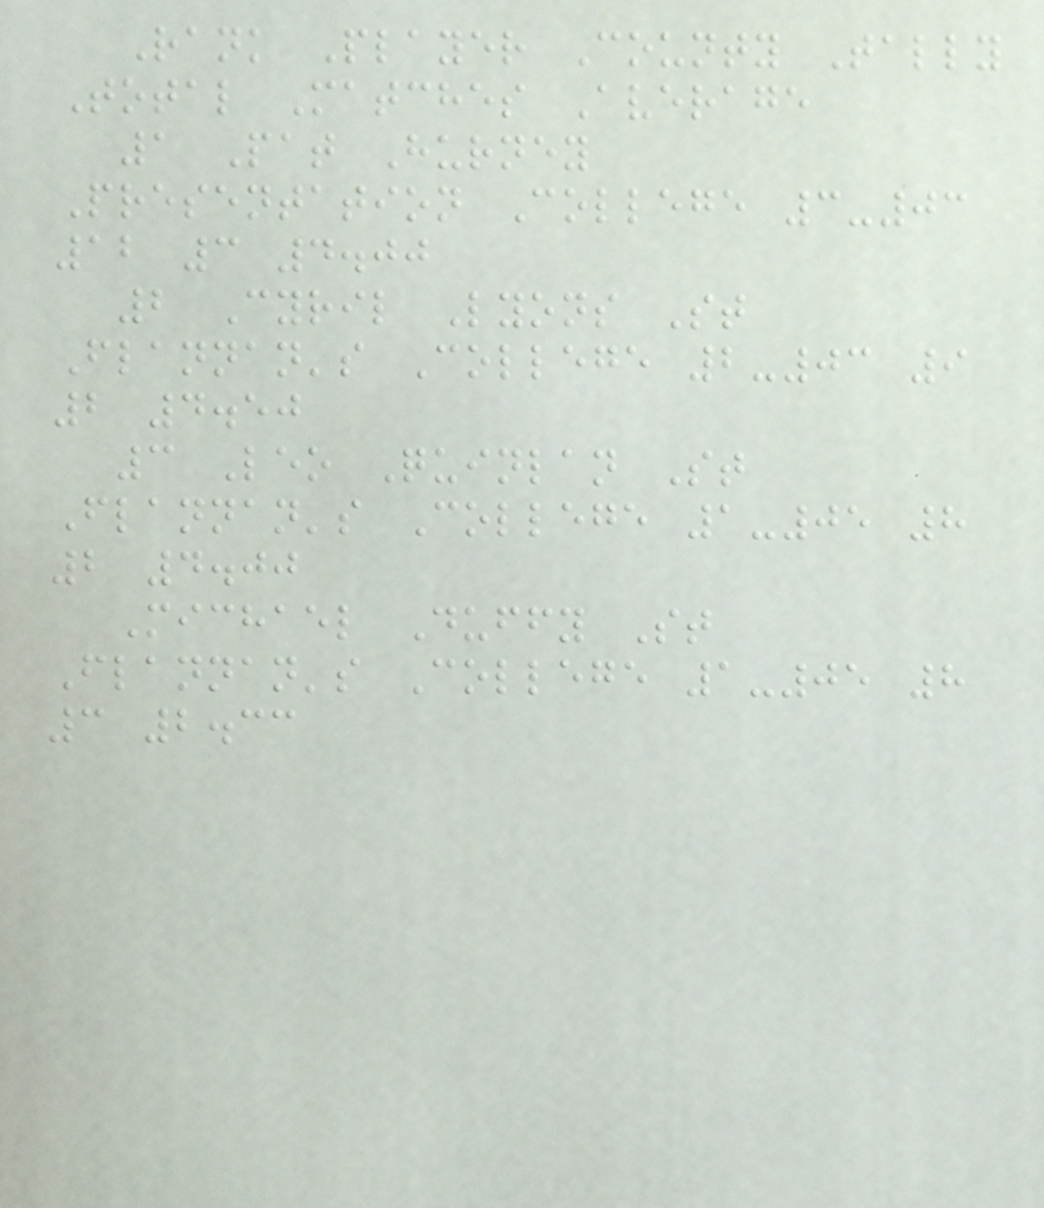Rank Player County Tally
Total Matches Average
1 Pat Hurney
Presentation College 3-03
12 3 4.00
2 Cyril Lyons St
Flannan's College 2-03 9
2 4.50
3 Leo Quinlan St
Flannan's College 1-05 8
2 4.00
Michael Duffy St
Flannan's College 1-05 8
3 2.33
